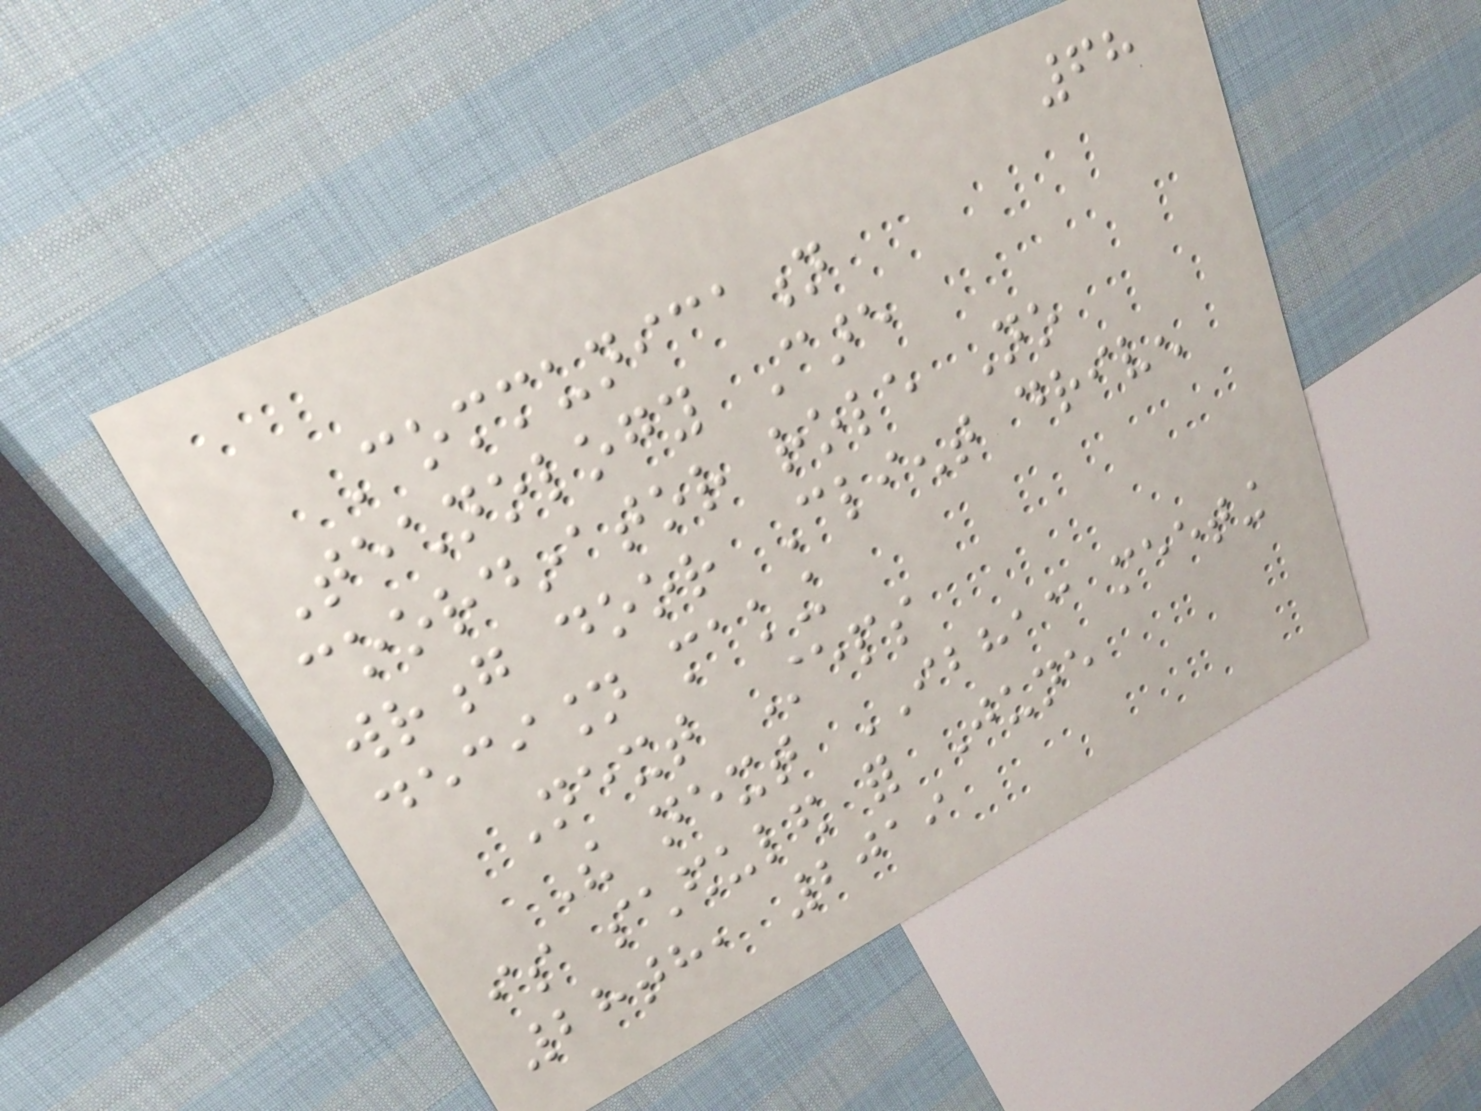68
Communication
Technology Care
coordinator role No
wrong door Client driven
decision making
Next Steps
The next IBHAC meeting
is scheduled for June
28th, 2019
